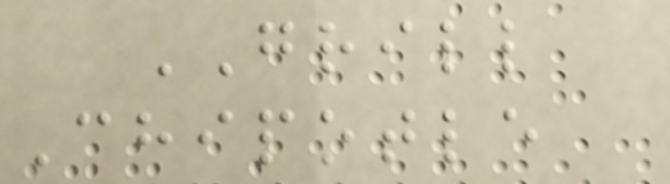GRILL
Chipotle
